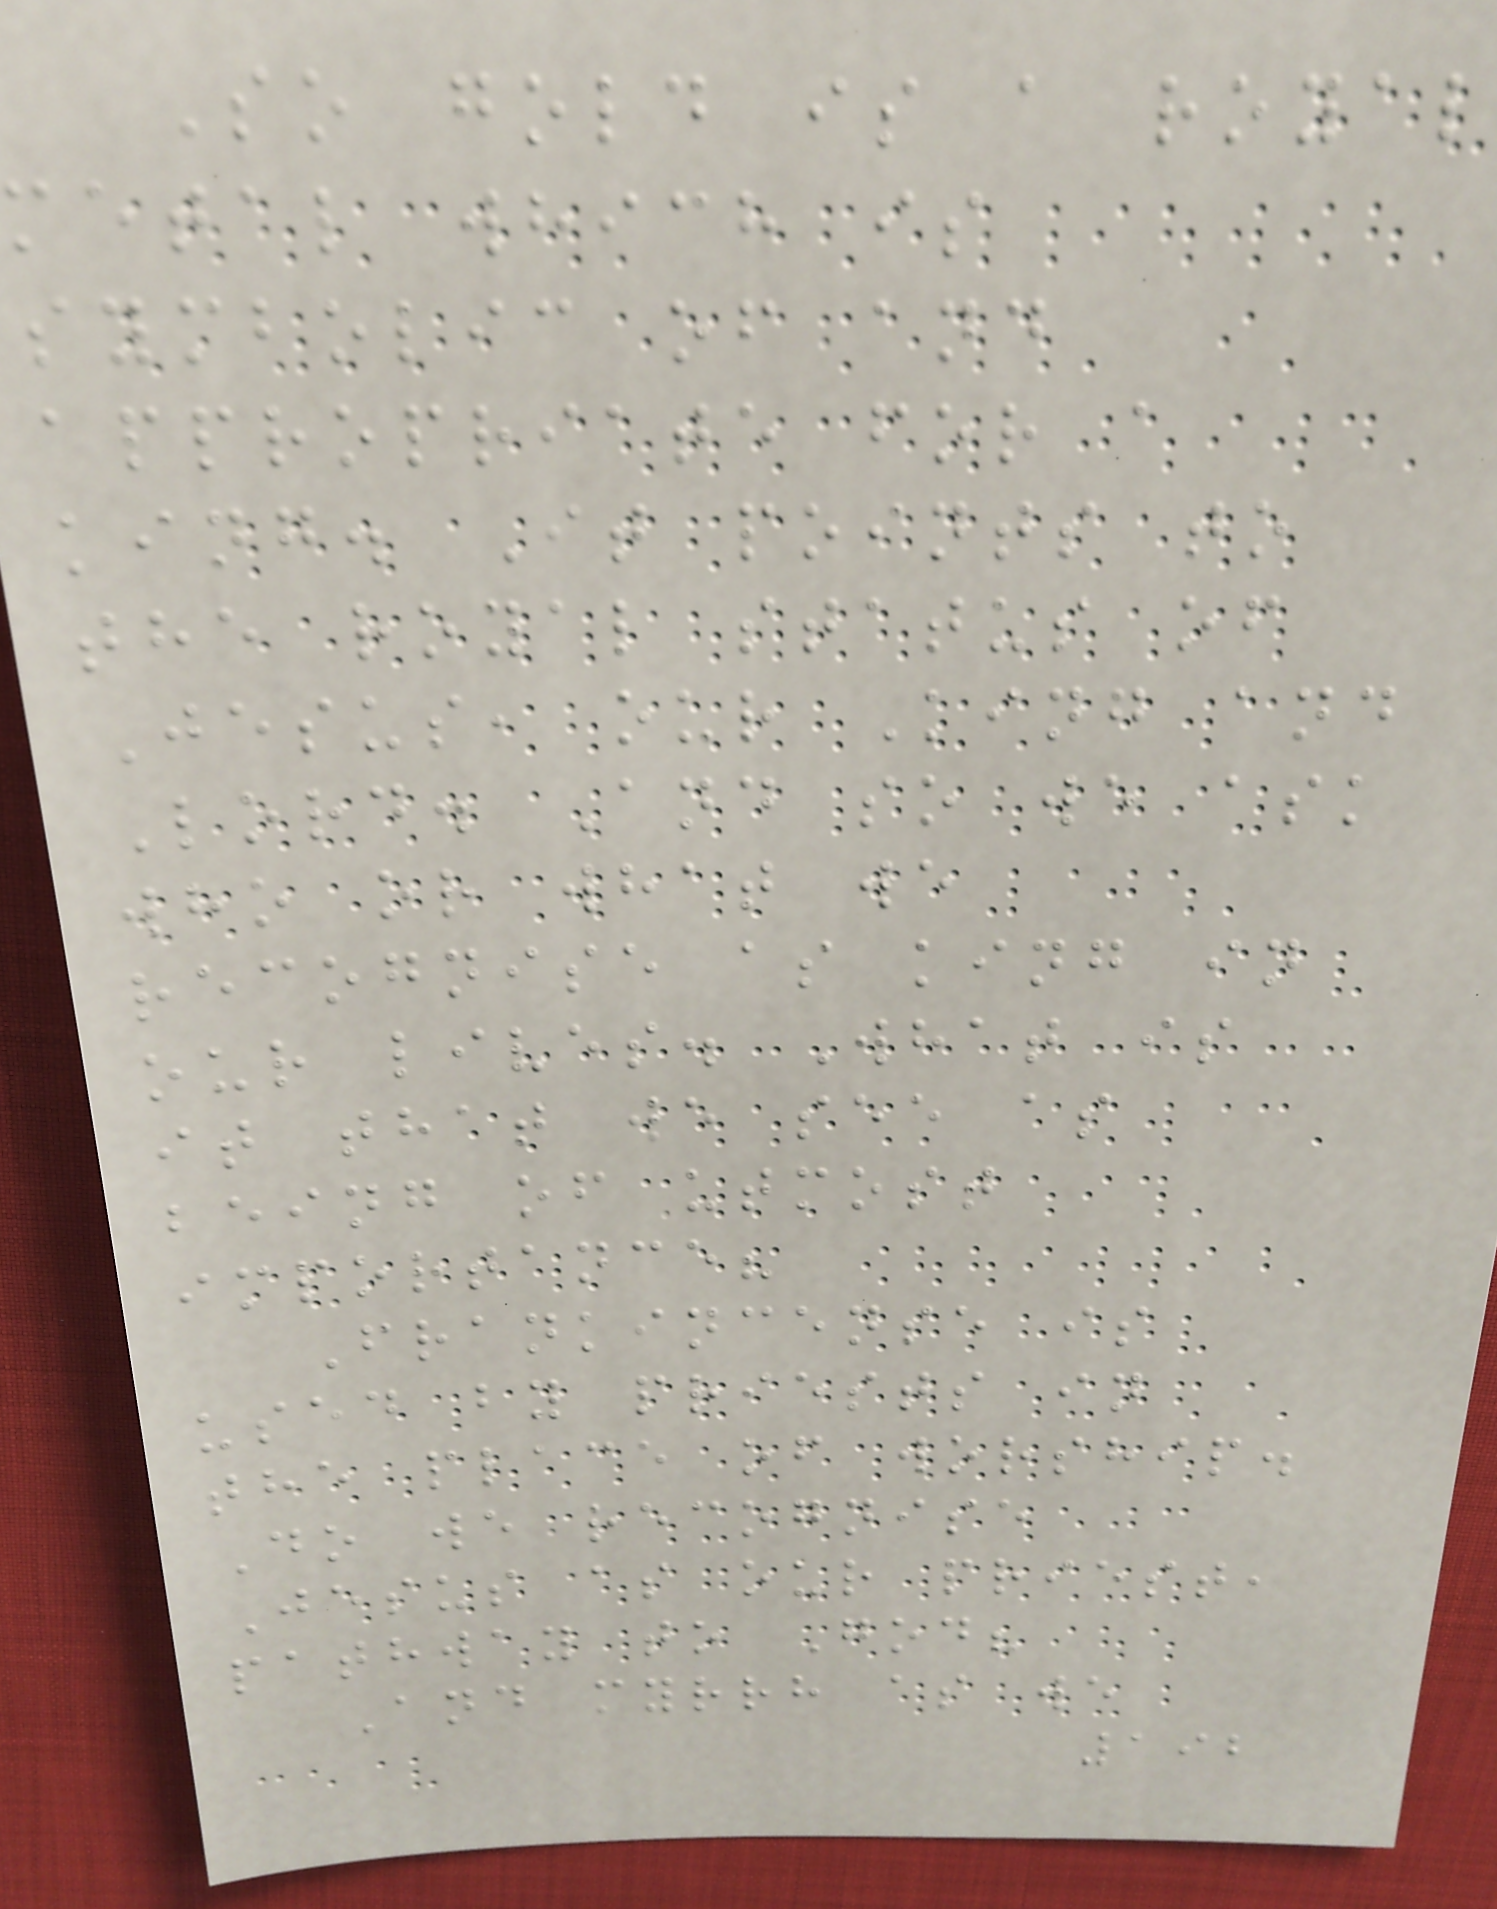So gold is a royal
metal which is
symbolic of and
appropriate for a
king. It points to
the royal status of
Jesus, our King and
Lord. And so we ask
who or what we
recognise as king in
our lives. What is
it that we see as
being of utmost
importance?
Frankincense is
used by priests in
the place of worship.
Do we recognise
Jesus as our priest,
pathway to God?
And myrrh as we
192
